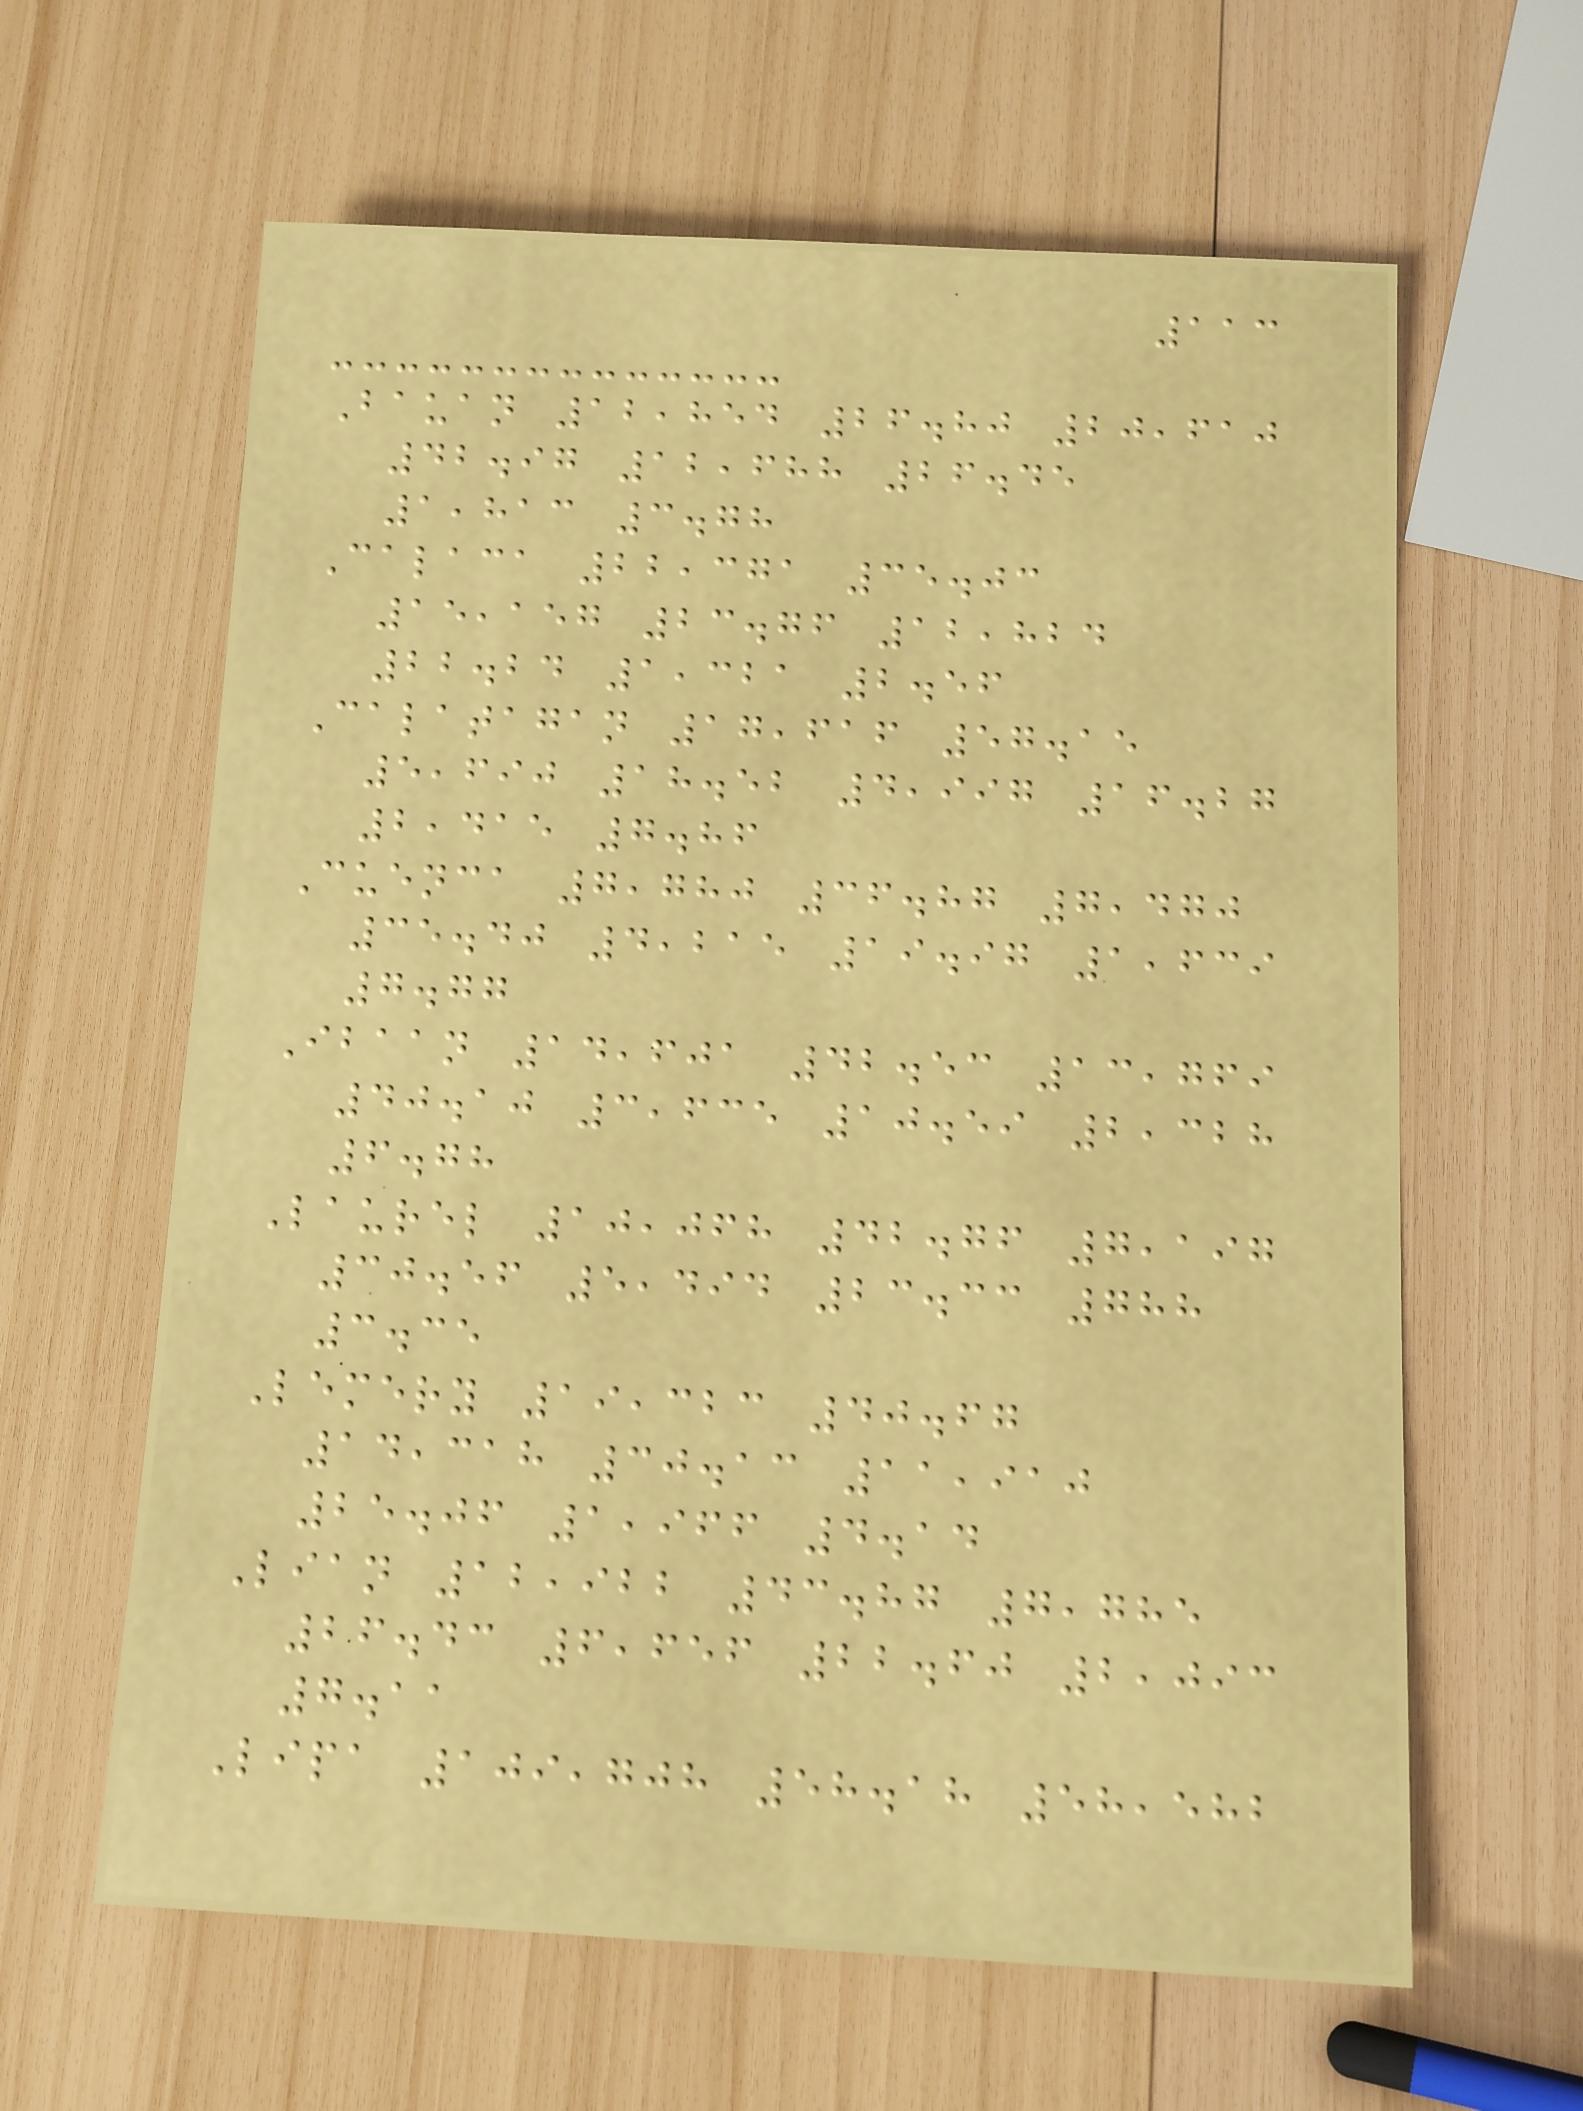113
Bauan 12,854 26.80 20,610
42.97 12,688 26.45
1,813 3.78
Calaca 22,371 35.03
15,157 23.76 12,824
22.24 1,321 2.56
Calatagan 17,616 57.15
5,690 18.52 4,997 16.27
2,415 7.86
Cuenca 7,780 36.87 7,470
35.40 4,215 19.97 1,639
7.77
Ibaan 14,601 42.53 13,769
40.10 3,635 10.59 2,328
6.78
Laurel 10,068 42.76 7,197
30.56 5,494 23.33 788
3.35
Lemery 19,323 40.67
14,318 30.13 11,910
25.06 1,966 4.14
Lian 12,922 43.87 7,785
26.43 6,656 22.60 2,093
7.11
Lipa 109,708 58.18 58,582
